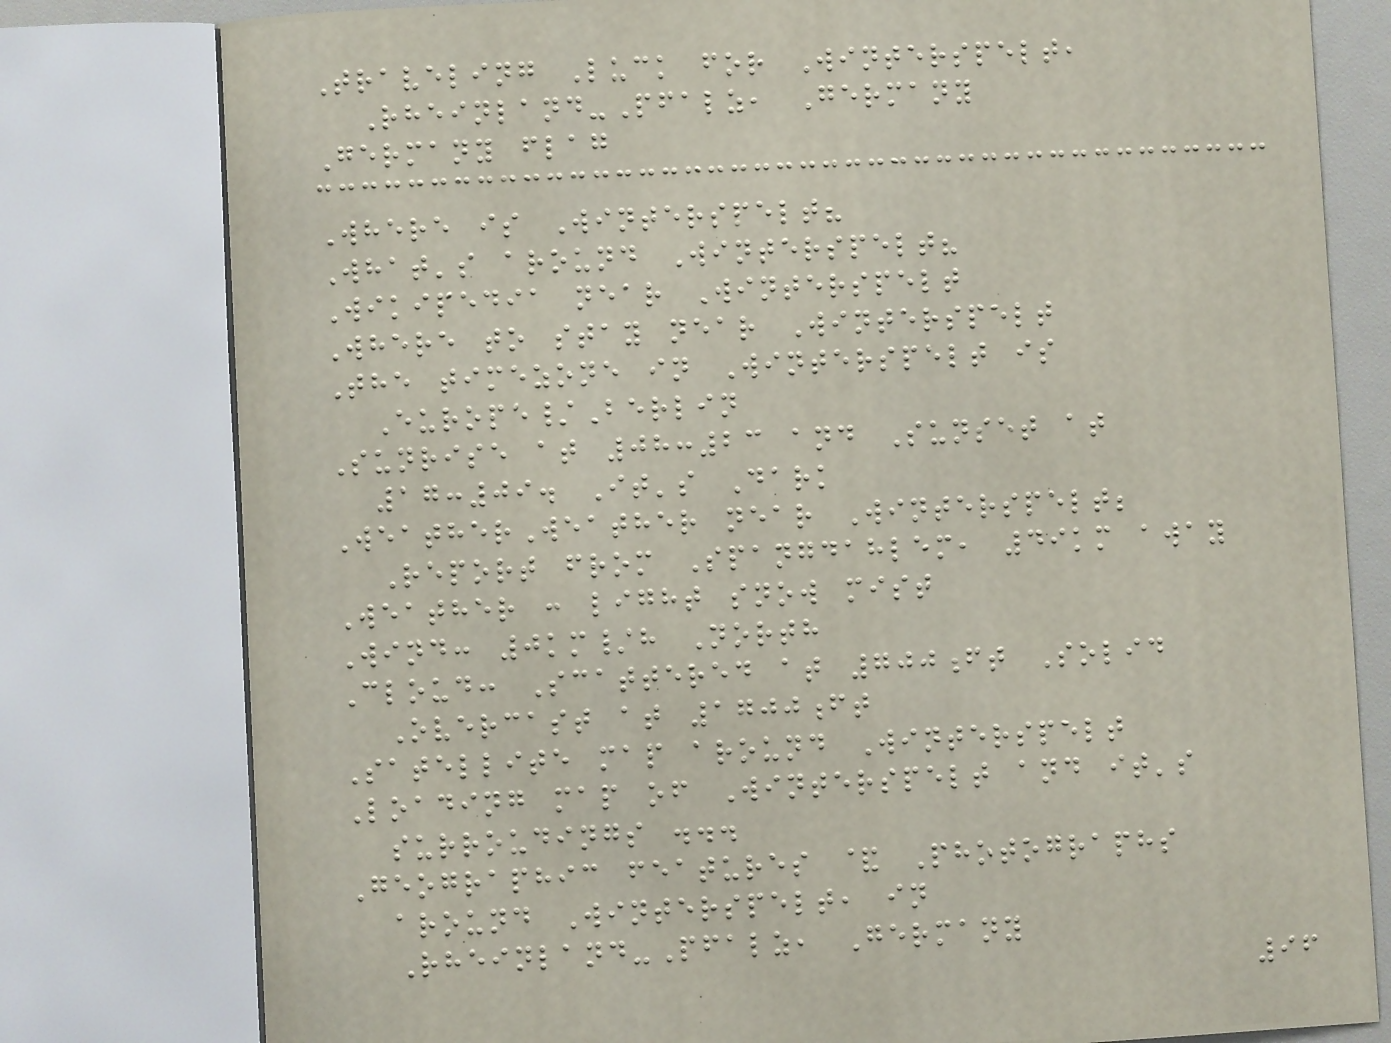Traveling Luck for Winterspelt,
Rheinland-Pfalz, Germany
Germany flag
Where is Winterspelt?
What's around Winterspelt?
Wikipedia near Winterspelt
Where to stay near Winterspelt
The timezone in Winterspelt is
Europe/Berlin
Sunrise at 08:23 and Sunset at
17:09. It's Dark
WeatherWeather near Winterspelt;
Report from Spangdahlem, 49km away
Weather : light snow mist
Wind: 0km/h North
Cloud: Scattered at 700ft Solid
Overcast at 1700ft
Satellite map around Winterspelt
Loading map of Winterspelt and it's
surroudings ...
Geographic features & Photographs
around Winterspelt, in
Rheinland-Pfalz, Germany
96
